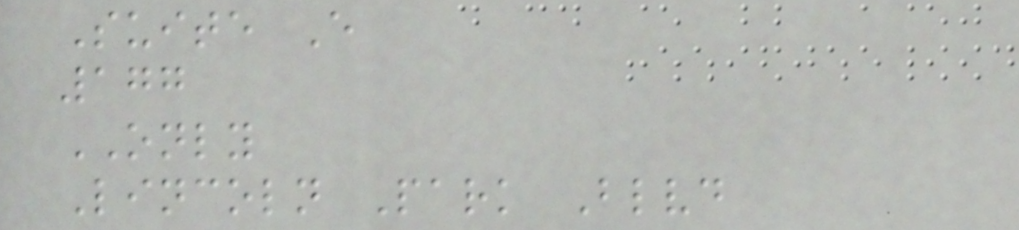Suite E
177
ONLY
Lincoln Park Blvd
